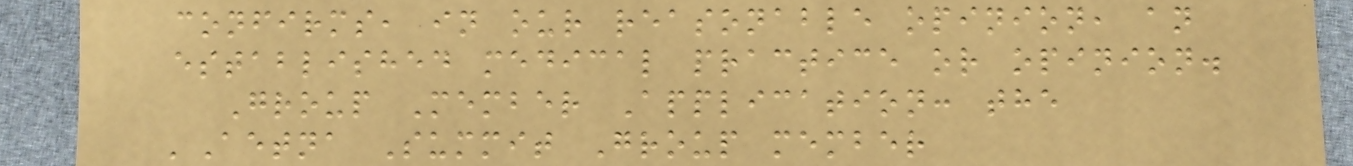confirms, in our reasonable opinion, an
established medical practice or opinion.
Group Member Application: the
'Aetna Summit Group member
